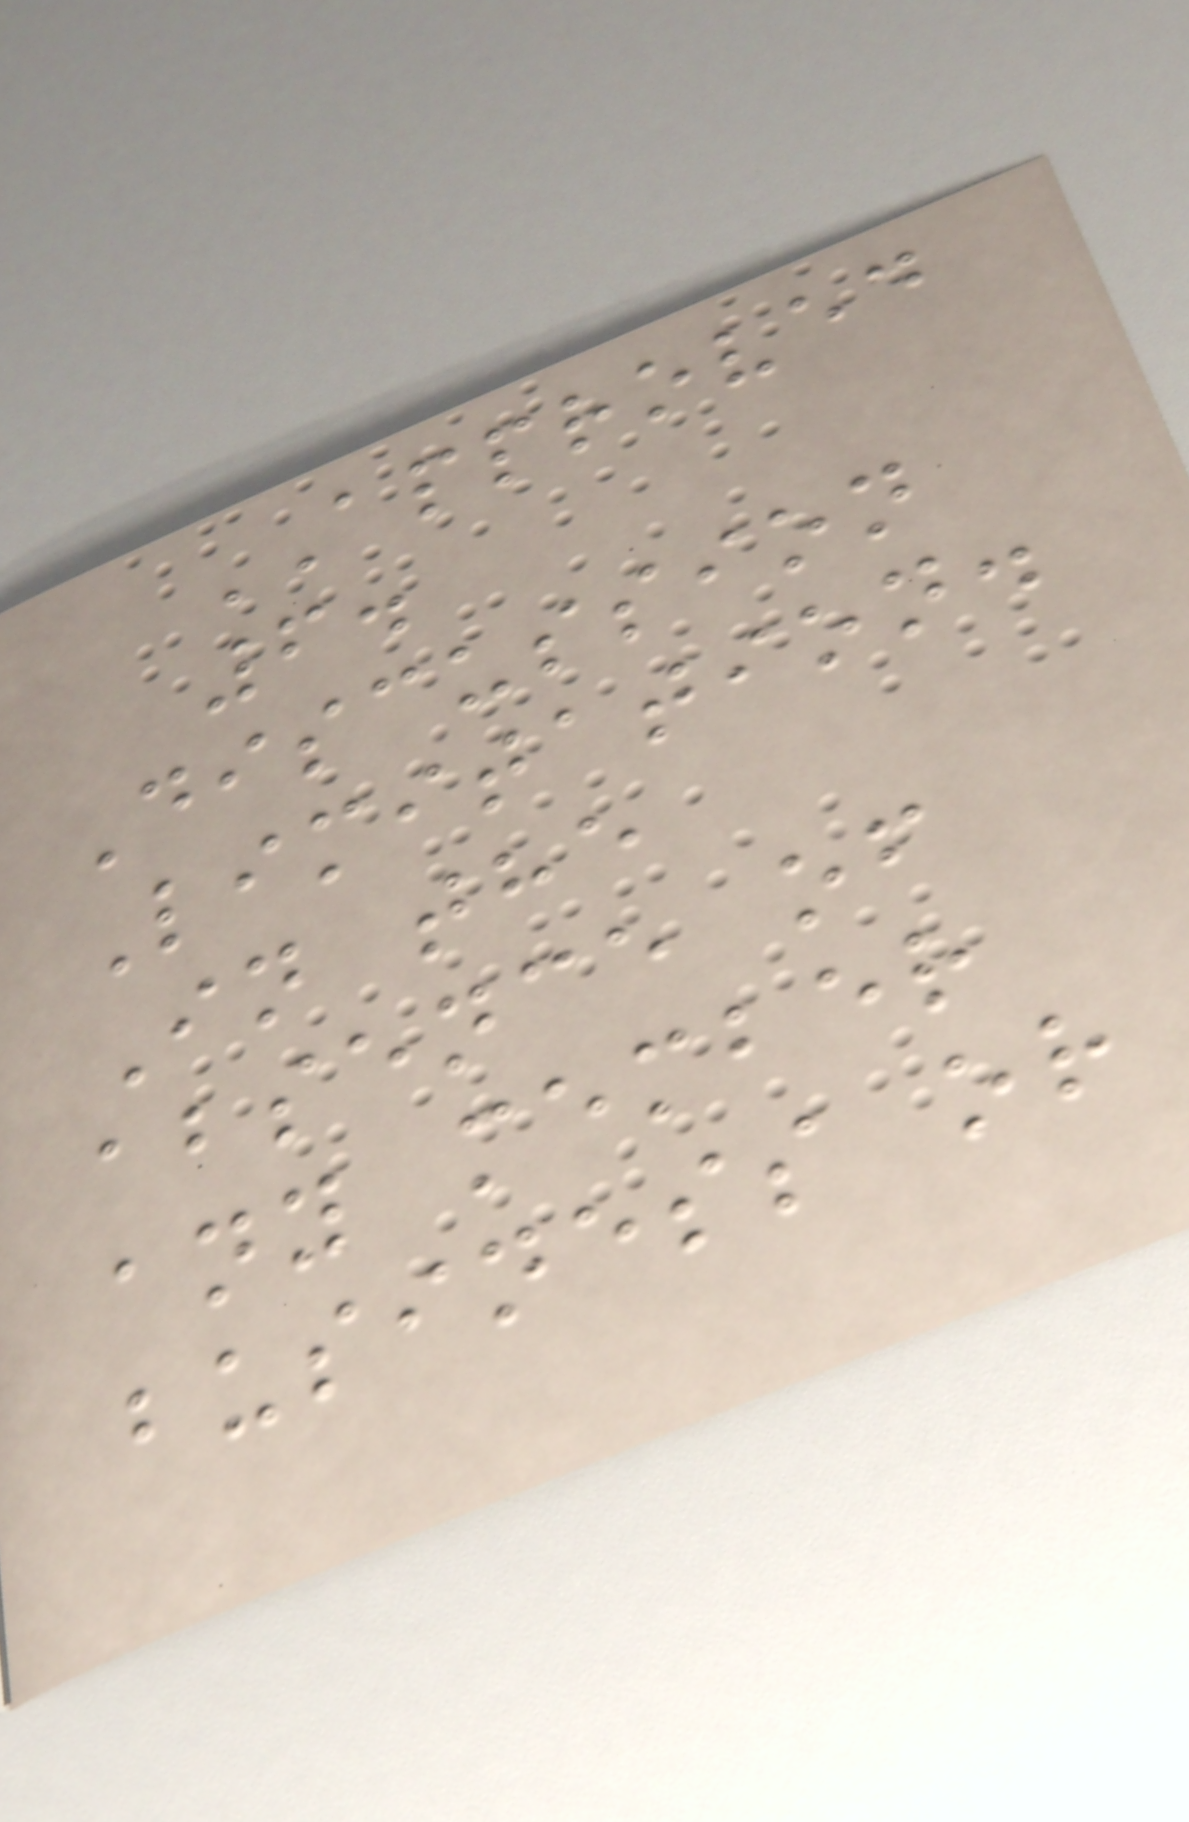APPROVED
6.
Discussion
Limitation.
In the
absence of
any member
business or
